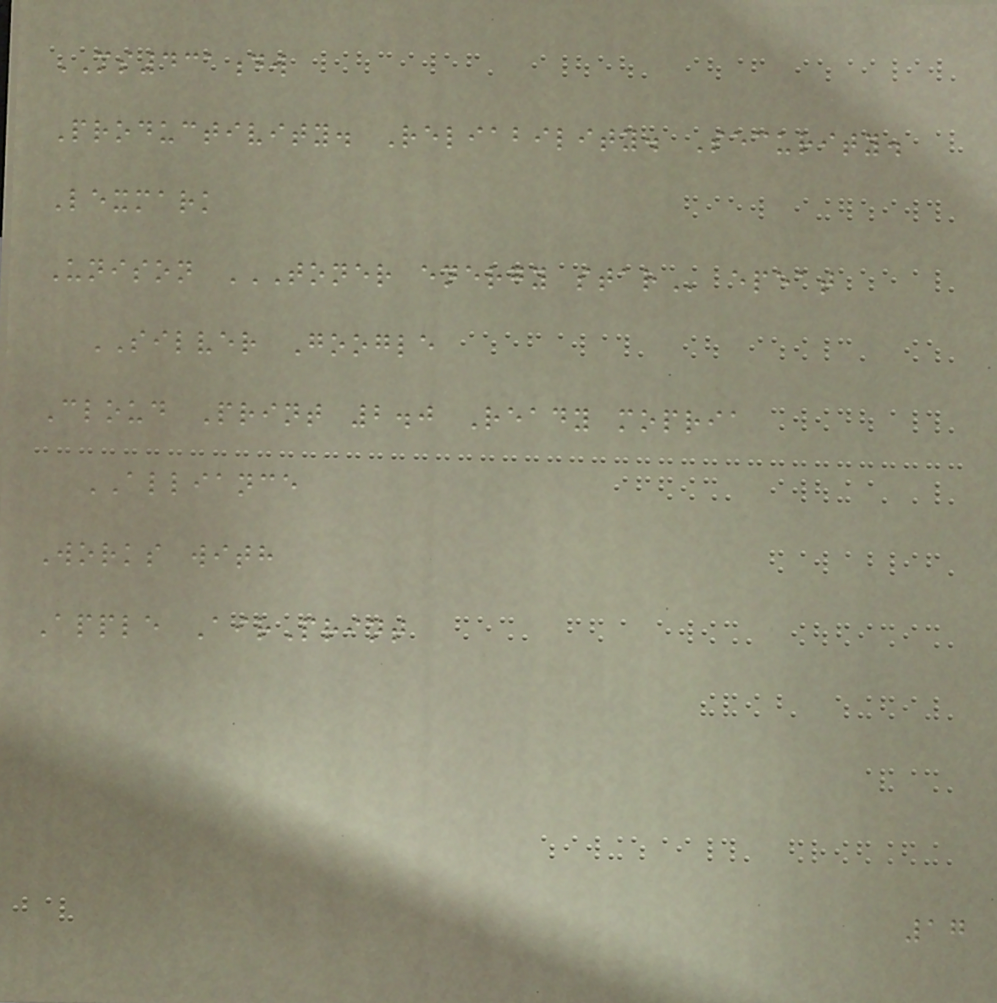MS431dw
Productivity. Reliability. Security.
Lexmark
Unison TONER ENERGY STAR epeat
SILVER Google
Cloud Print 2.0 Ready mopria
ALLIANCE
Works with
Apple AirPrint
17
